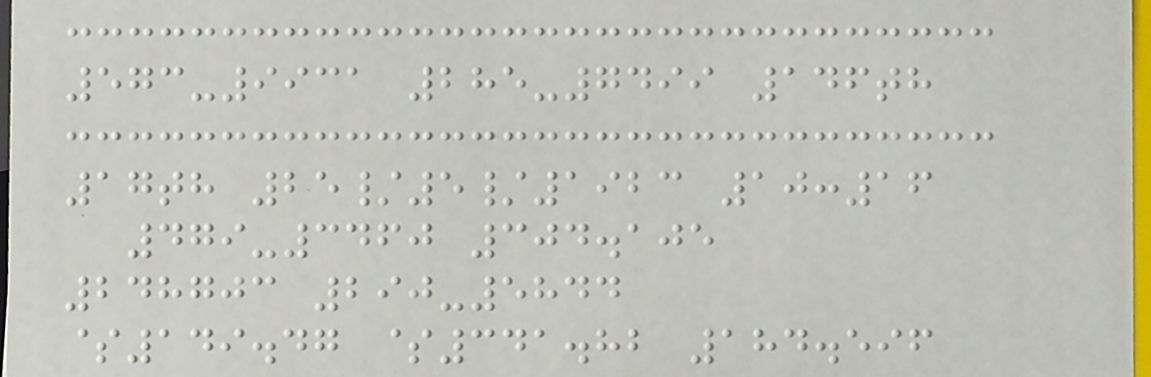573-9931 285-7499 146th
17th 25/5/1923 10:16
479-3460 304.105
248703 290-5844
$149.47 $341.82 184.596
